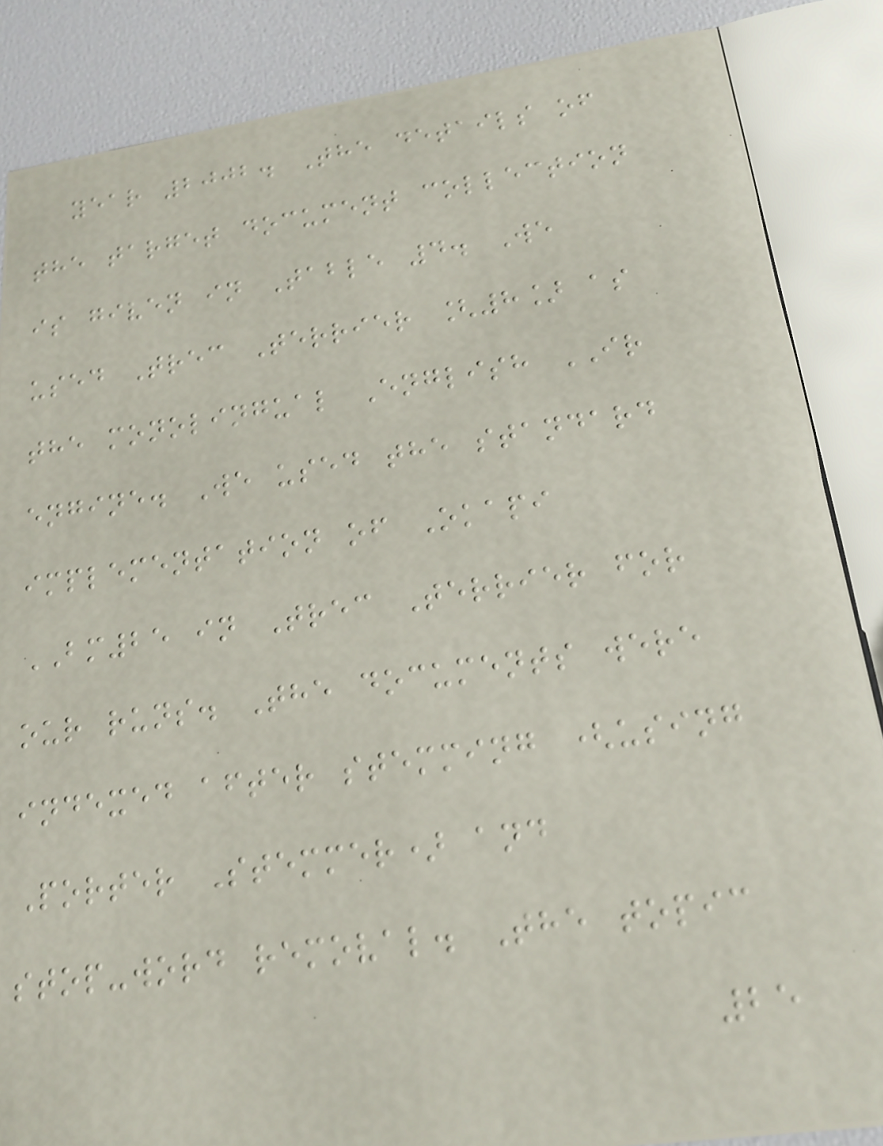year 2002. The details of
the target document collection
is given in Table 4. We
used Trec Terrier [8] as
the monolingual English IR
engine. We used the standard
implementation of Okapi
BM25 in Trec Terrier for
our runs. The documents were
indexed after stemming (using
Porter Stemmer) and
stop-word removal. The topic
25
